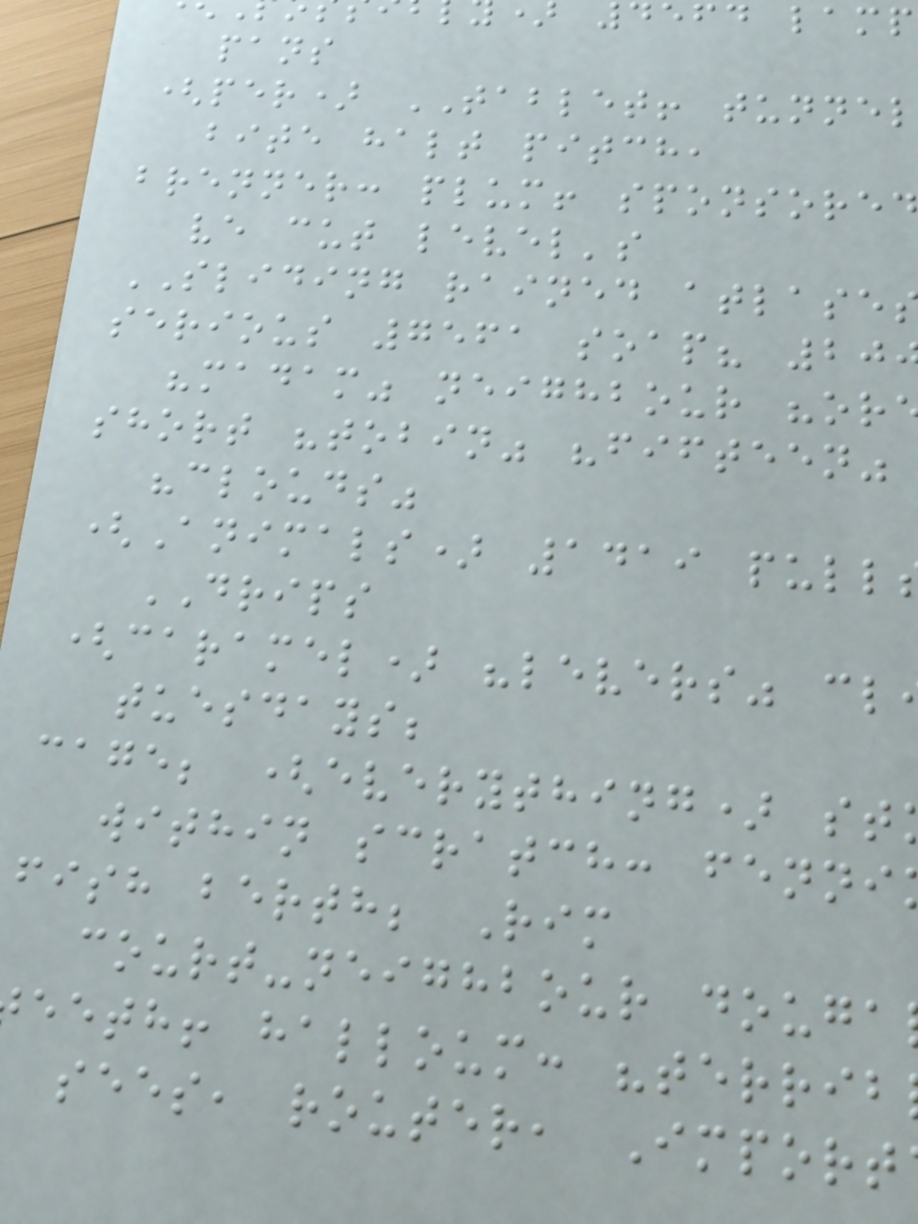defd lamp
pans
(per) TABLET! tunnel
bite halt pitch,
brenner: plum! sponsored
ve cut level's
SLIDING rained atlase
serious 7561 soap? 20
"madam" neighbour "or
short "tobin" "fifteen"
"clouds"
(Animals) 1419 pull
DRIPS
(caramel) "levers" cl
tuesdays;
cage; (everything) st
within scratch: fenni
fish berth; Rim
court-neighbour douga
eeth! halloum: "terrib
sees, router, Import
